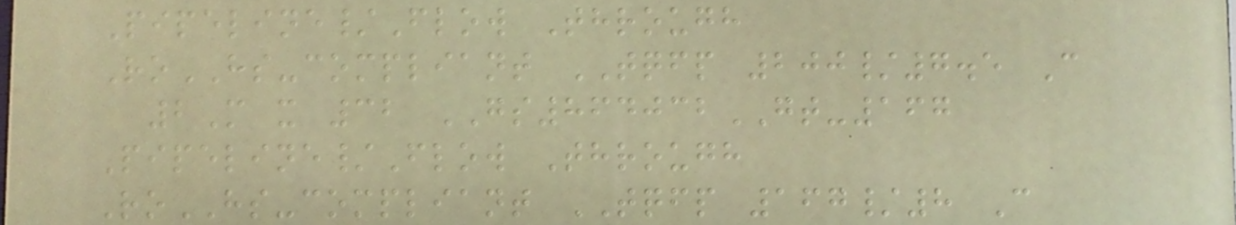Pipeline/Flow Through
RoHS-compliant TQFP 200/7.5 C
2M x 32 GS864032GT-167
Pipeline/Flow Through
RoHS-compliant TQFP 167/8 C
